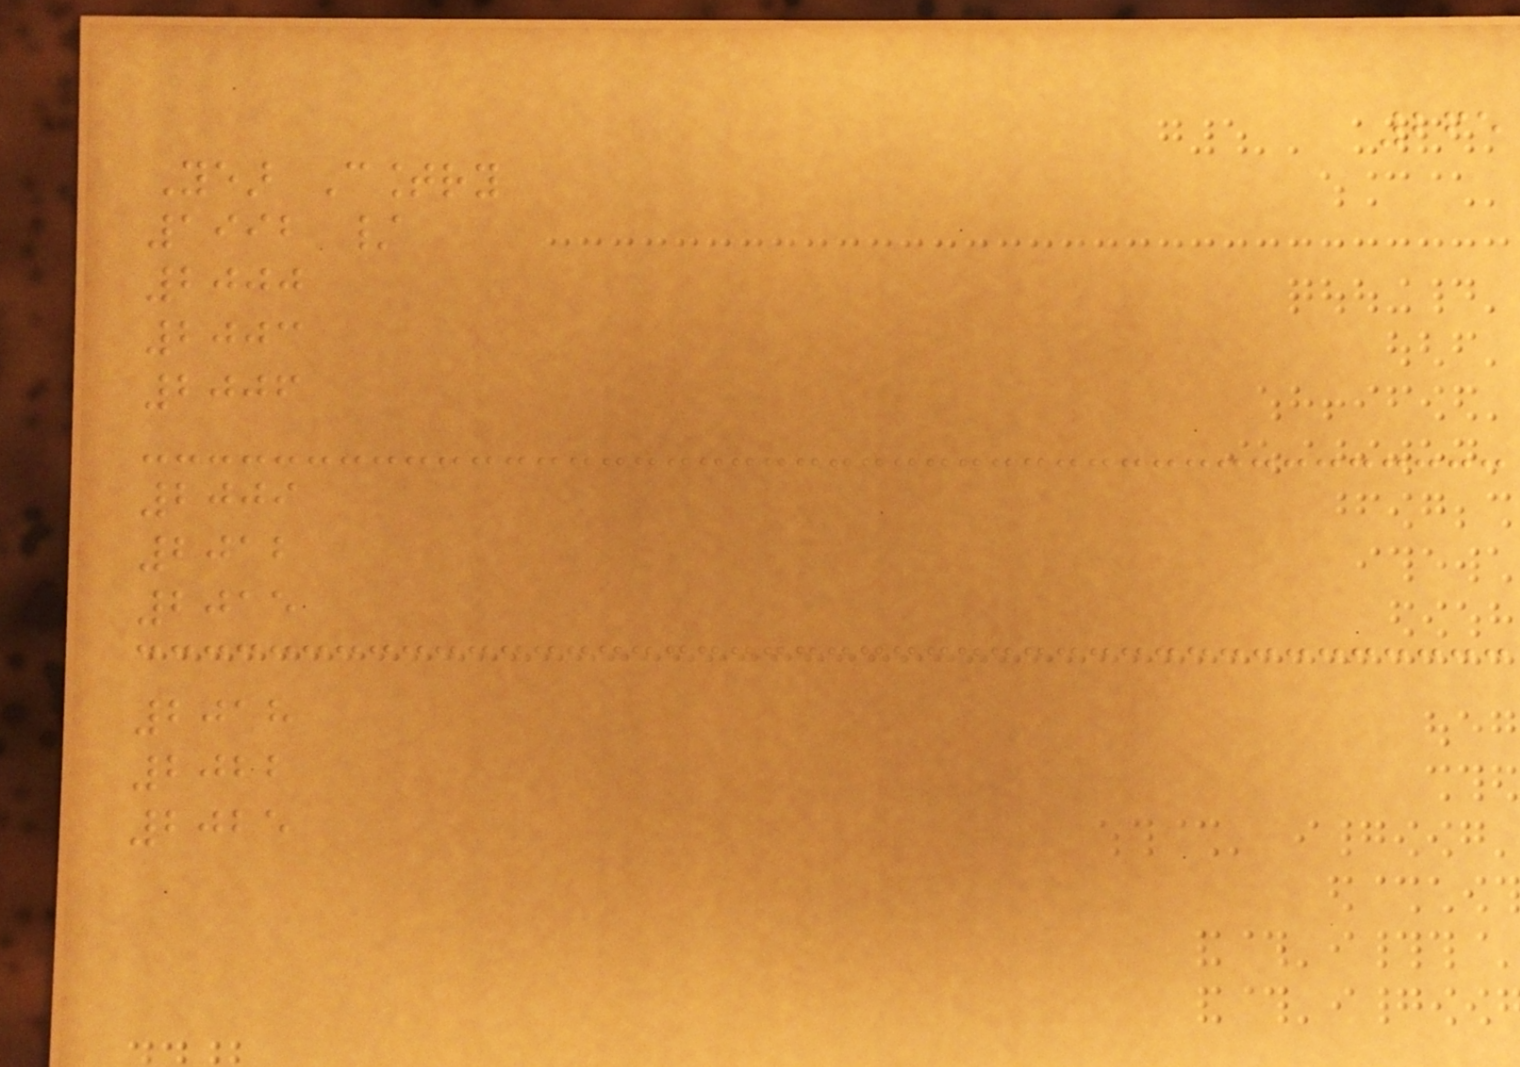265
Year Country
1992 /
2000
2003
2006
2009
2012
2015
2018
2022
2025
